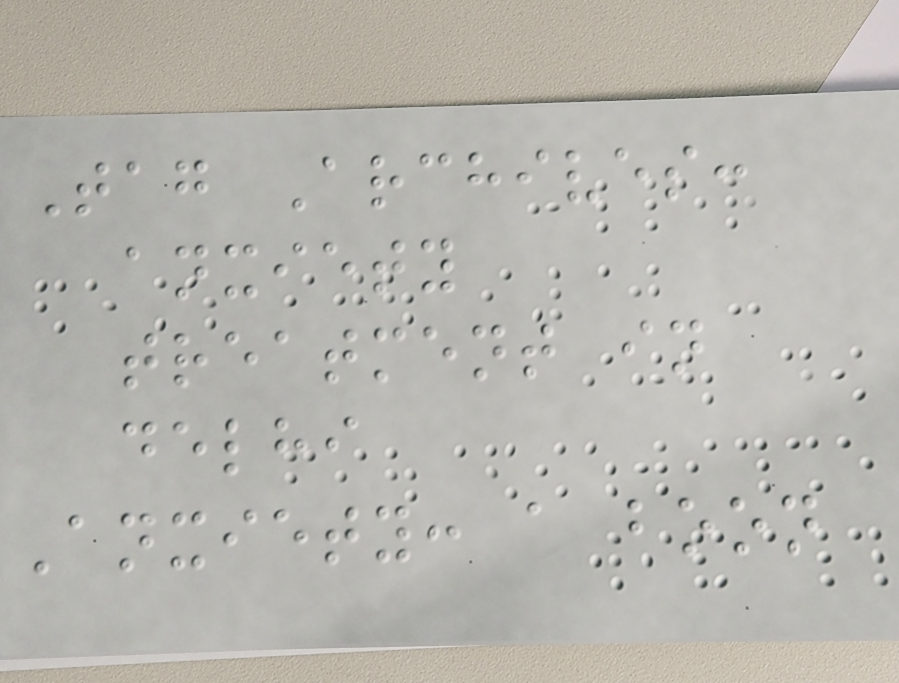Tag Archives:
anxiety
treatment in
delhi
Anxiety: a boon
